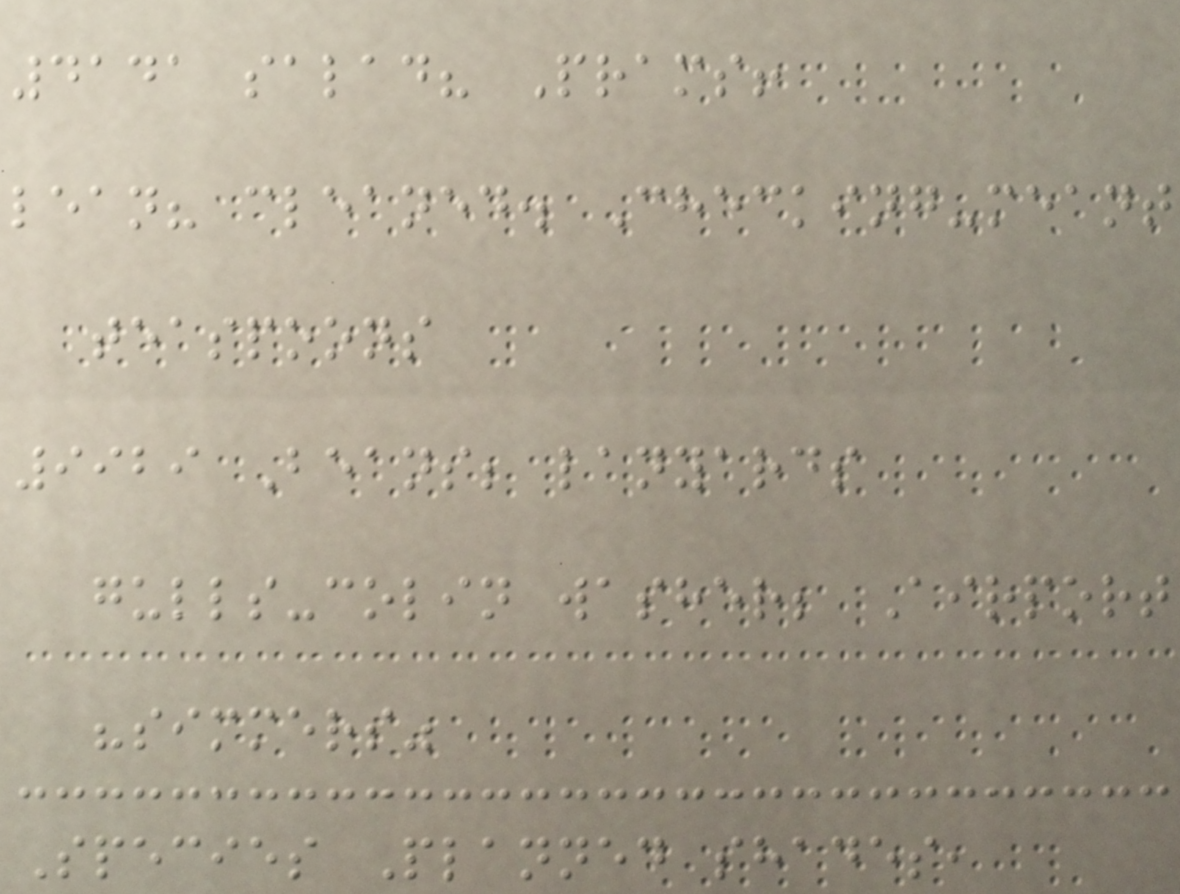4141 salad? Prams!
lean? cleaned. Checking-meant
teaspoons
9929 Beans; lanyards
gulls-colin washer; Airport
"simmers"
Species Planned shades,
